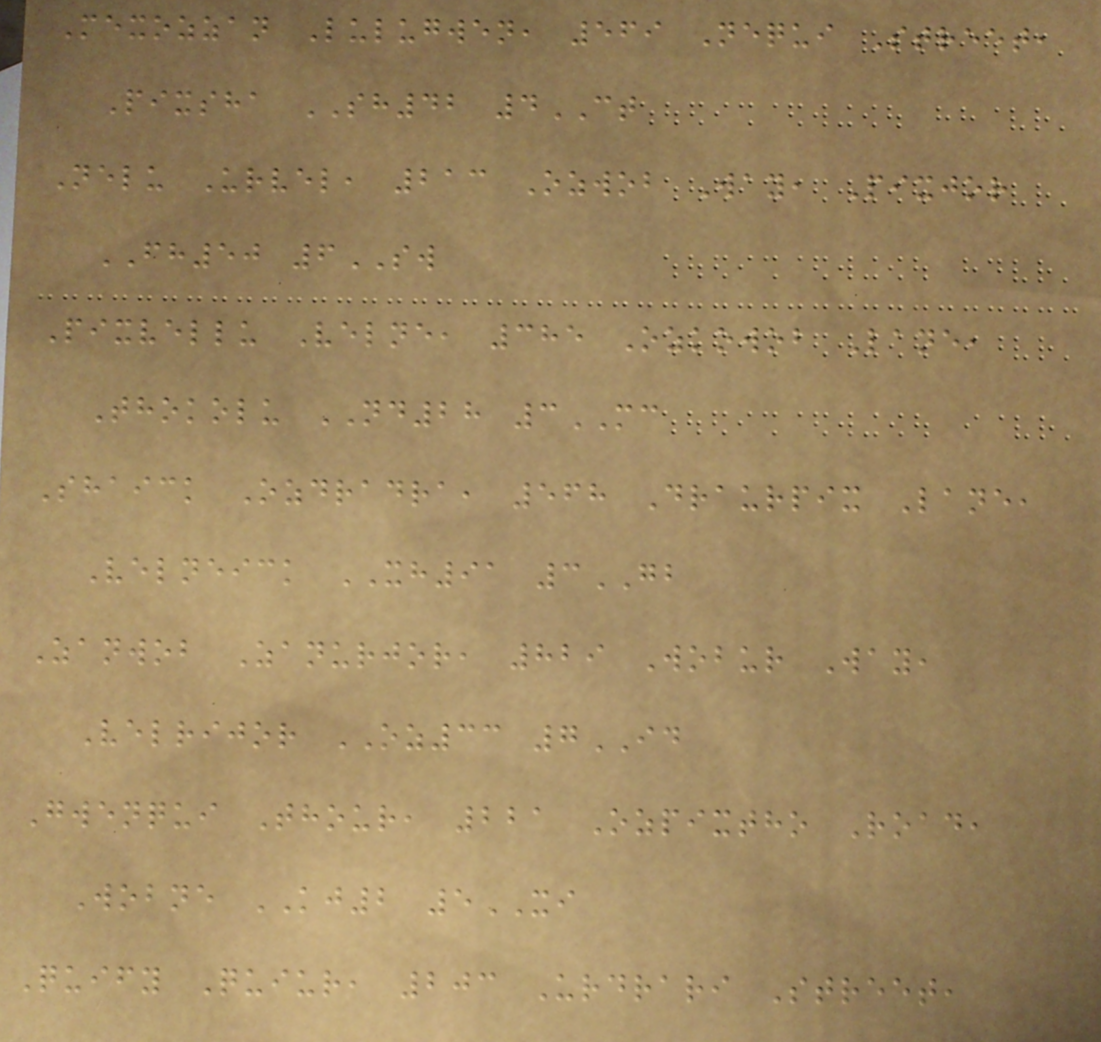Mexozzan Lulugwen, 569 Nequi Street,
Pixsha SH42 4CT
Nelu Urvel, 213 Ozwob Way, Pixjor
FH50 6SW
Pixvellu Velne, 385 Ozkowob Lane,
Thokolu ND28 3MC
Shaick Ozdradra, 568 Draurpix Lane,
Velneick XH91 3GB
Zanwob Zanurjor, 829 Wobur Way,
Velrijor OZ33 7ID
Gwenqui Thour, 221 Ozpixtho Road,
Wobne KJ2 5XI
Quify Quiur, 203 Urdrari Street,
